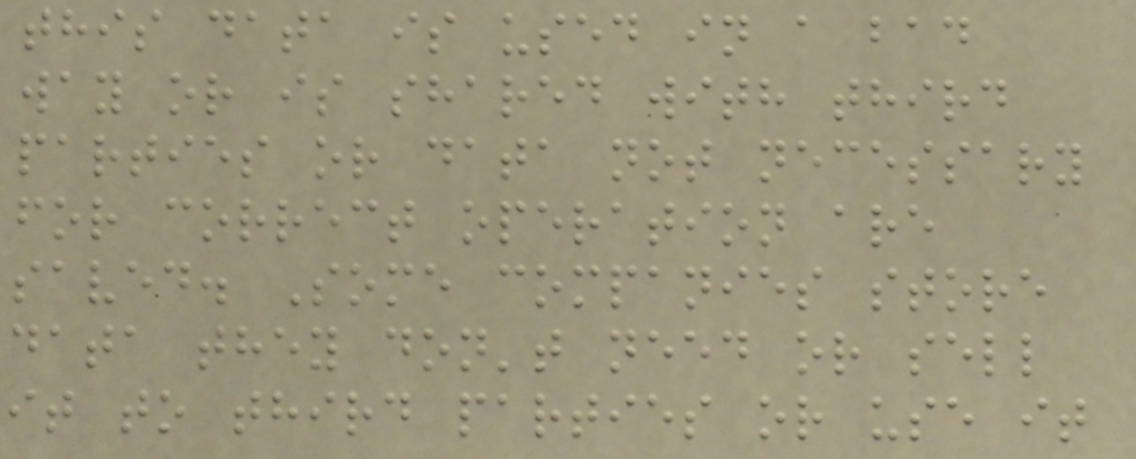this data is used in a bad
way or is shared with third
parties or data not necessary
for correct operation are
saved. Some companies store
data they don't need or sell
it to third parties or use it
